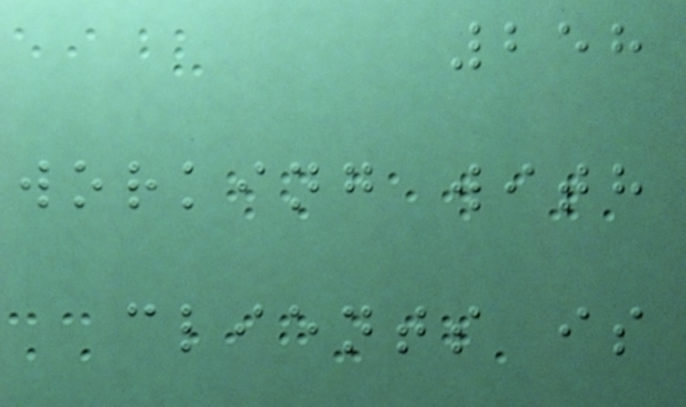258
working with
clients is
